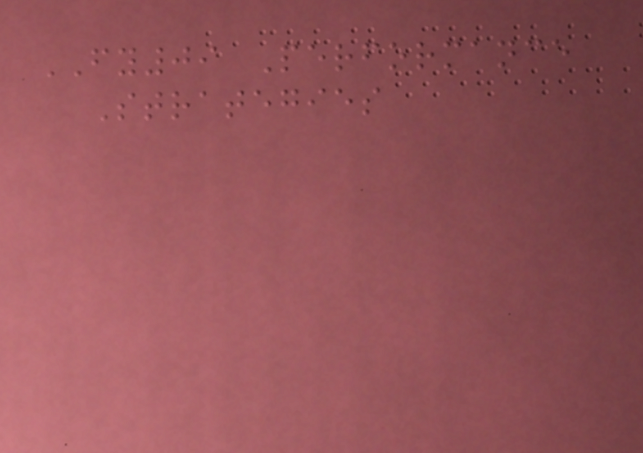FY09 Performance
Strategies
